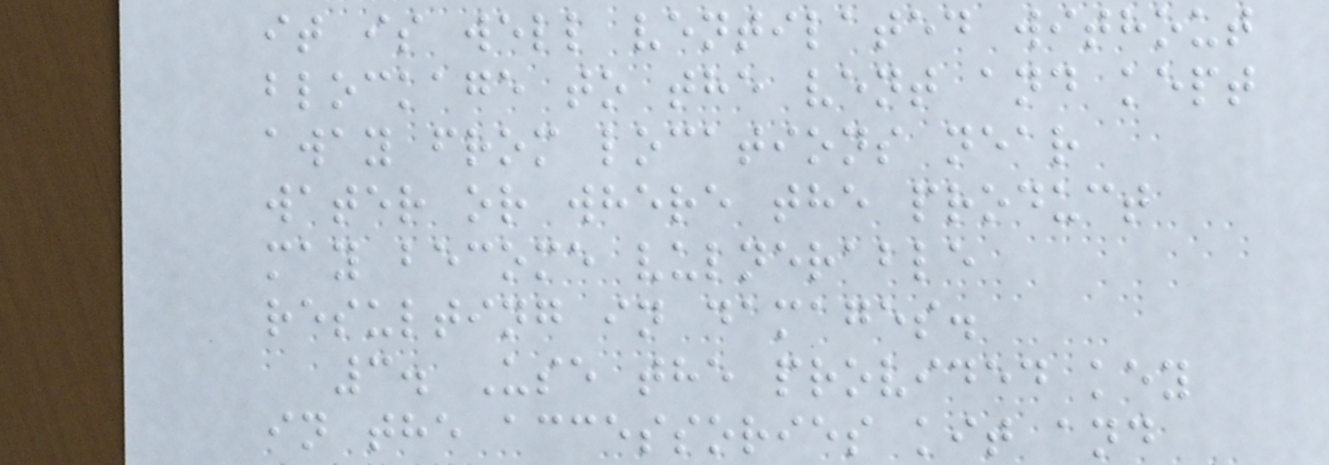it is well ventilated without
blockage to the vent and kept
away from locations near
water or where the product
may become vulnerable
resulting in damages.
3. Use the provided key
in the accessories kit and
